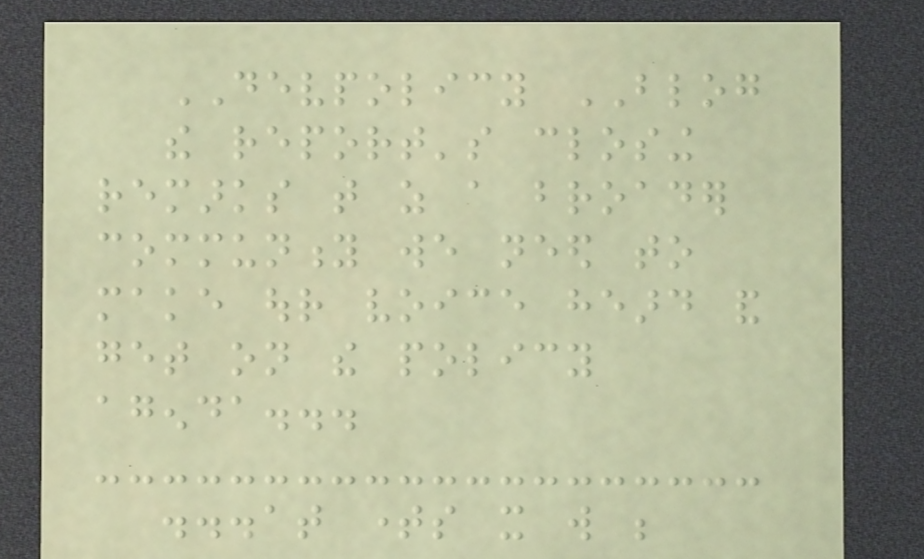DEVPOLICY BLOG
the report's closing
remarks that as a broader
community we need to
make our voice heard and
get on the policy
agenda...
...at times it will be
